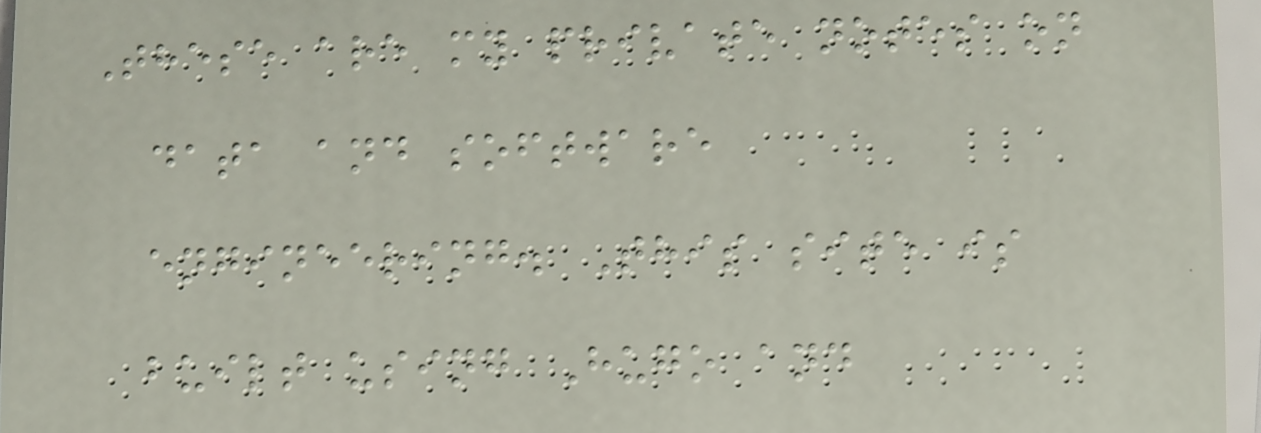These are my private notes on
data and software
engineering. This site is
built using Hugo and
